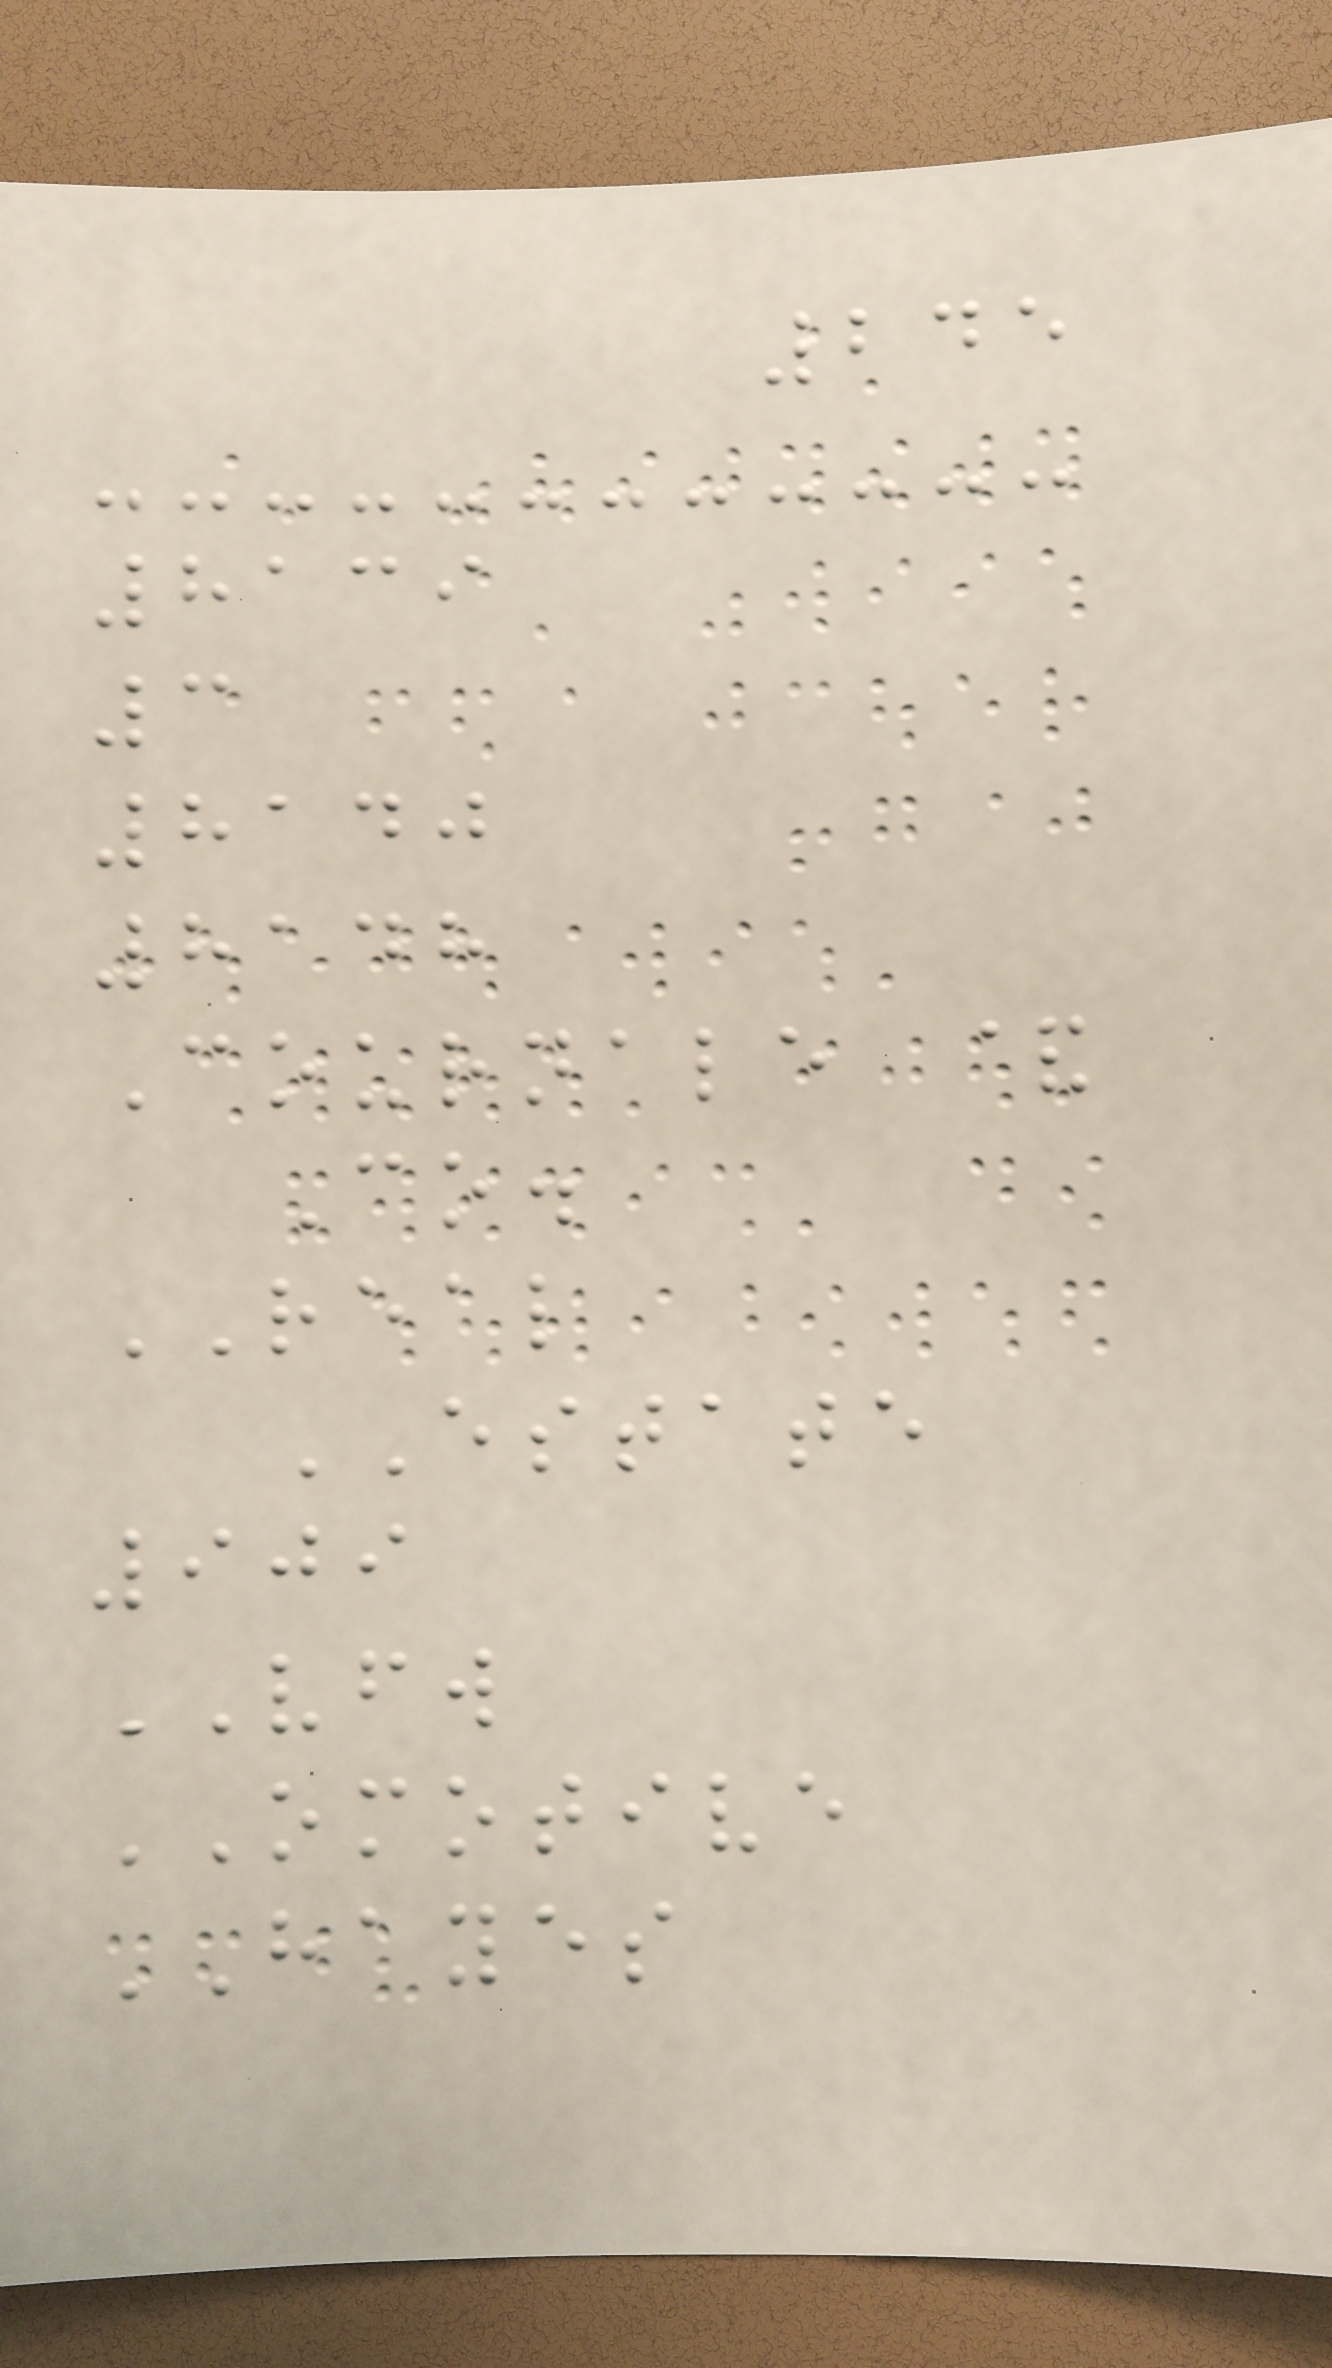245
8139
3
8140
8148
Cournale &
Co.
REAL
ESTATE
909
VFW
OMOTIVE
HAYES
